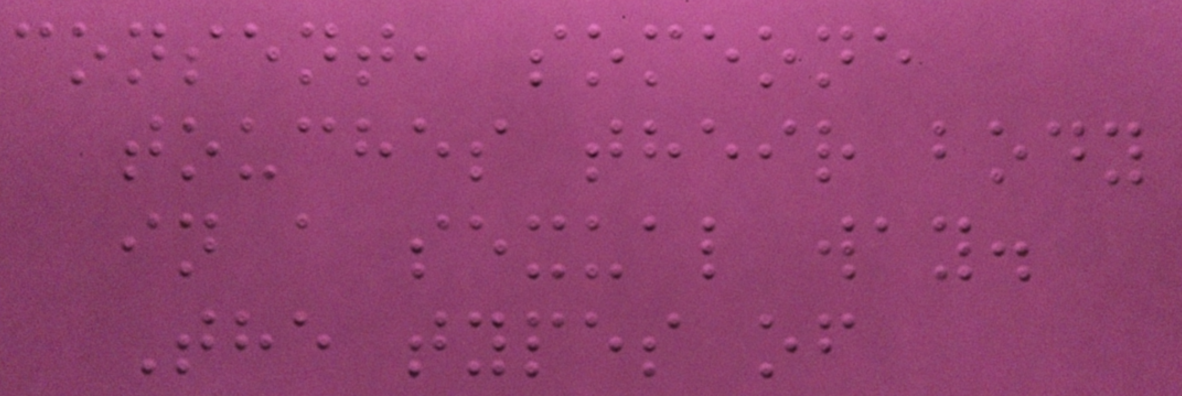consent, someone
touches their body
in a sexual way.
The types of
